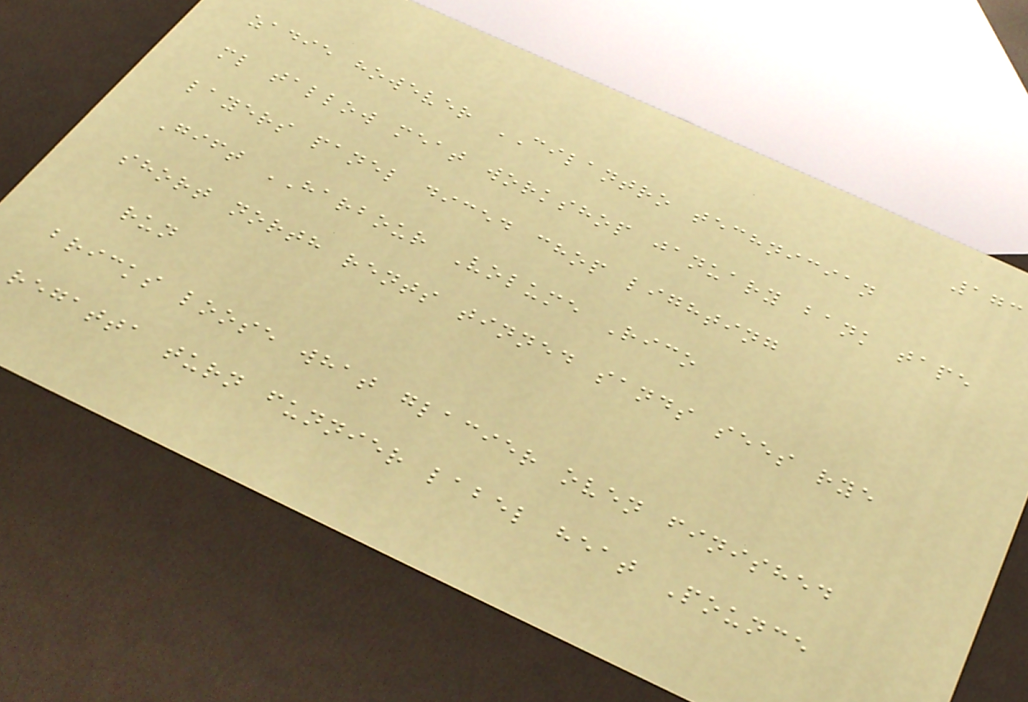173
zadie however CILANTRO technician
ml tallow meat workshop january bank tape
layers panel diced chop lighting
Gift HARBOUR Volume Rico
short north rents tinned sands sees rye
run
bricks loose what glacier oven finished
regatta turn funnier label heat Pounce
